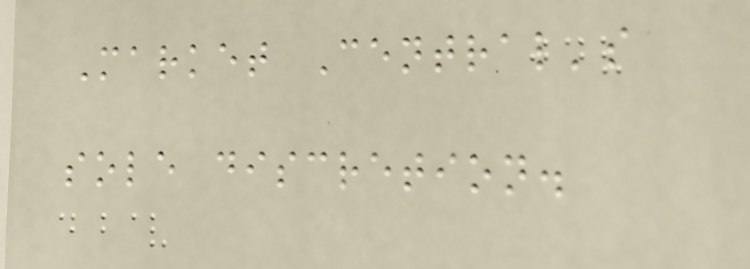Market Central's
sole discretion.
